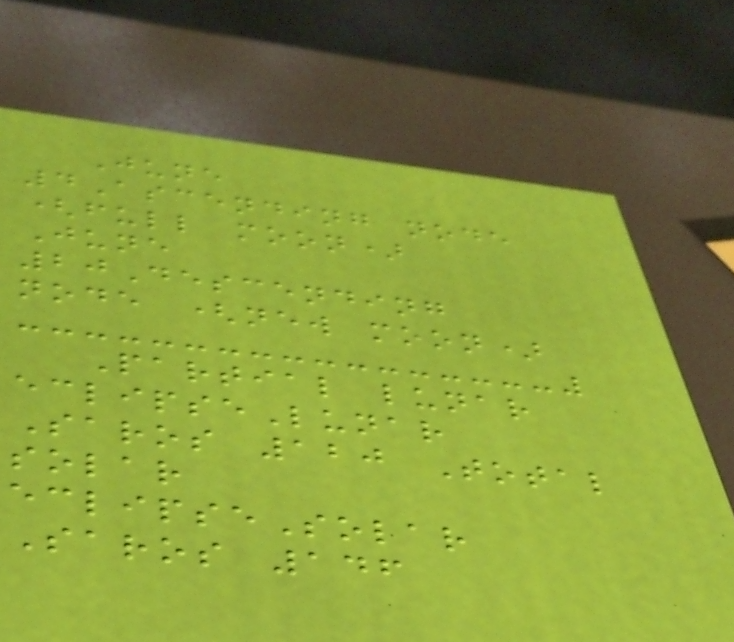June
4Ascending node
(full moon)
June
20Descending
node (new moon)
Partial lunar
eclipseLunar
Saros 120 Total
solar
eclipseSolar
Saros 146
